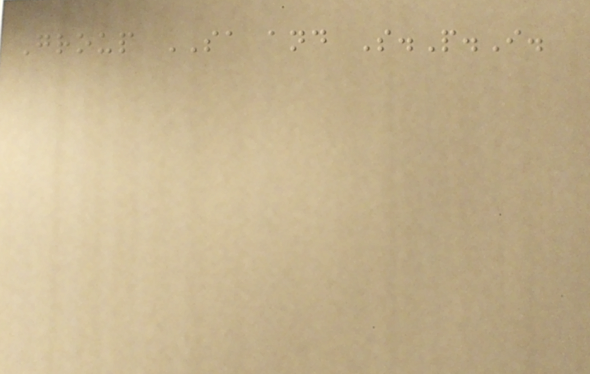Group SA and S.P.I.
